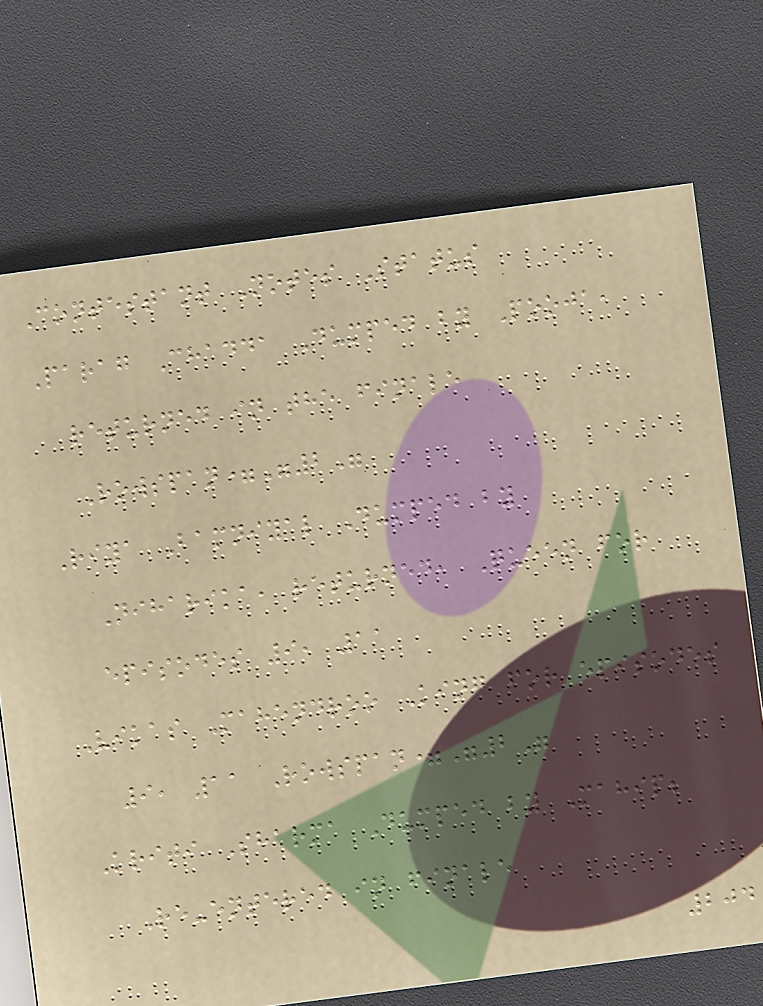Contestant Notes Status
Parag Chadda Dumped by Pooja,
returned in the finale
Rowspan="2"
Riya Bamniyal Dumped by
Niharika, returned, Queen for
episodes 9, 11
Vikas Mahendroo King for episodes
9, 11 Rowspan="2"
Kriti Sharma Dumped by Mahip;
Re-entered in finale
204
